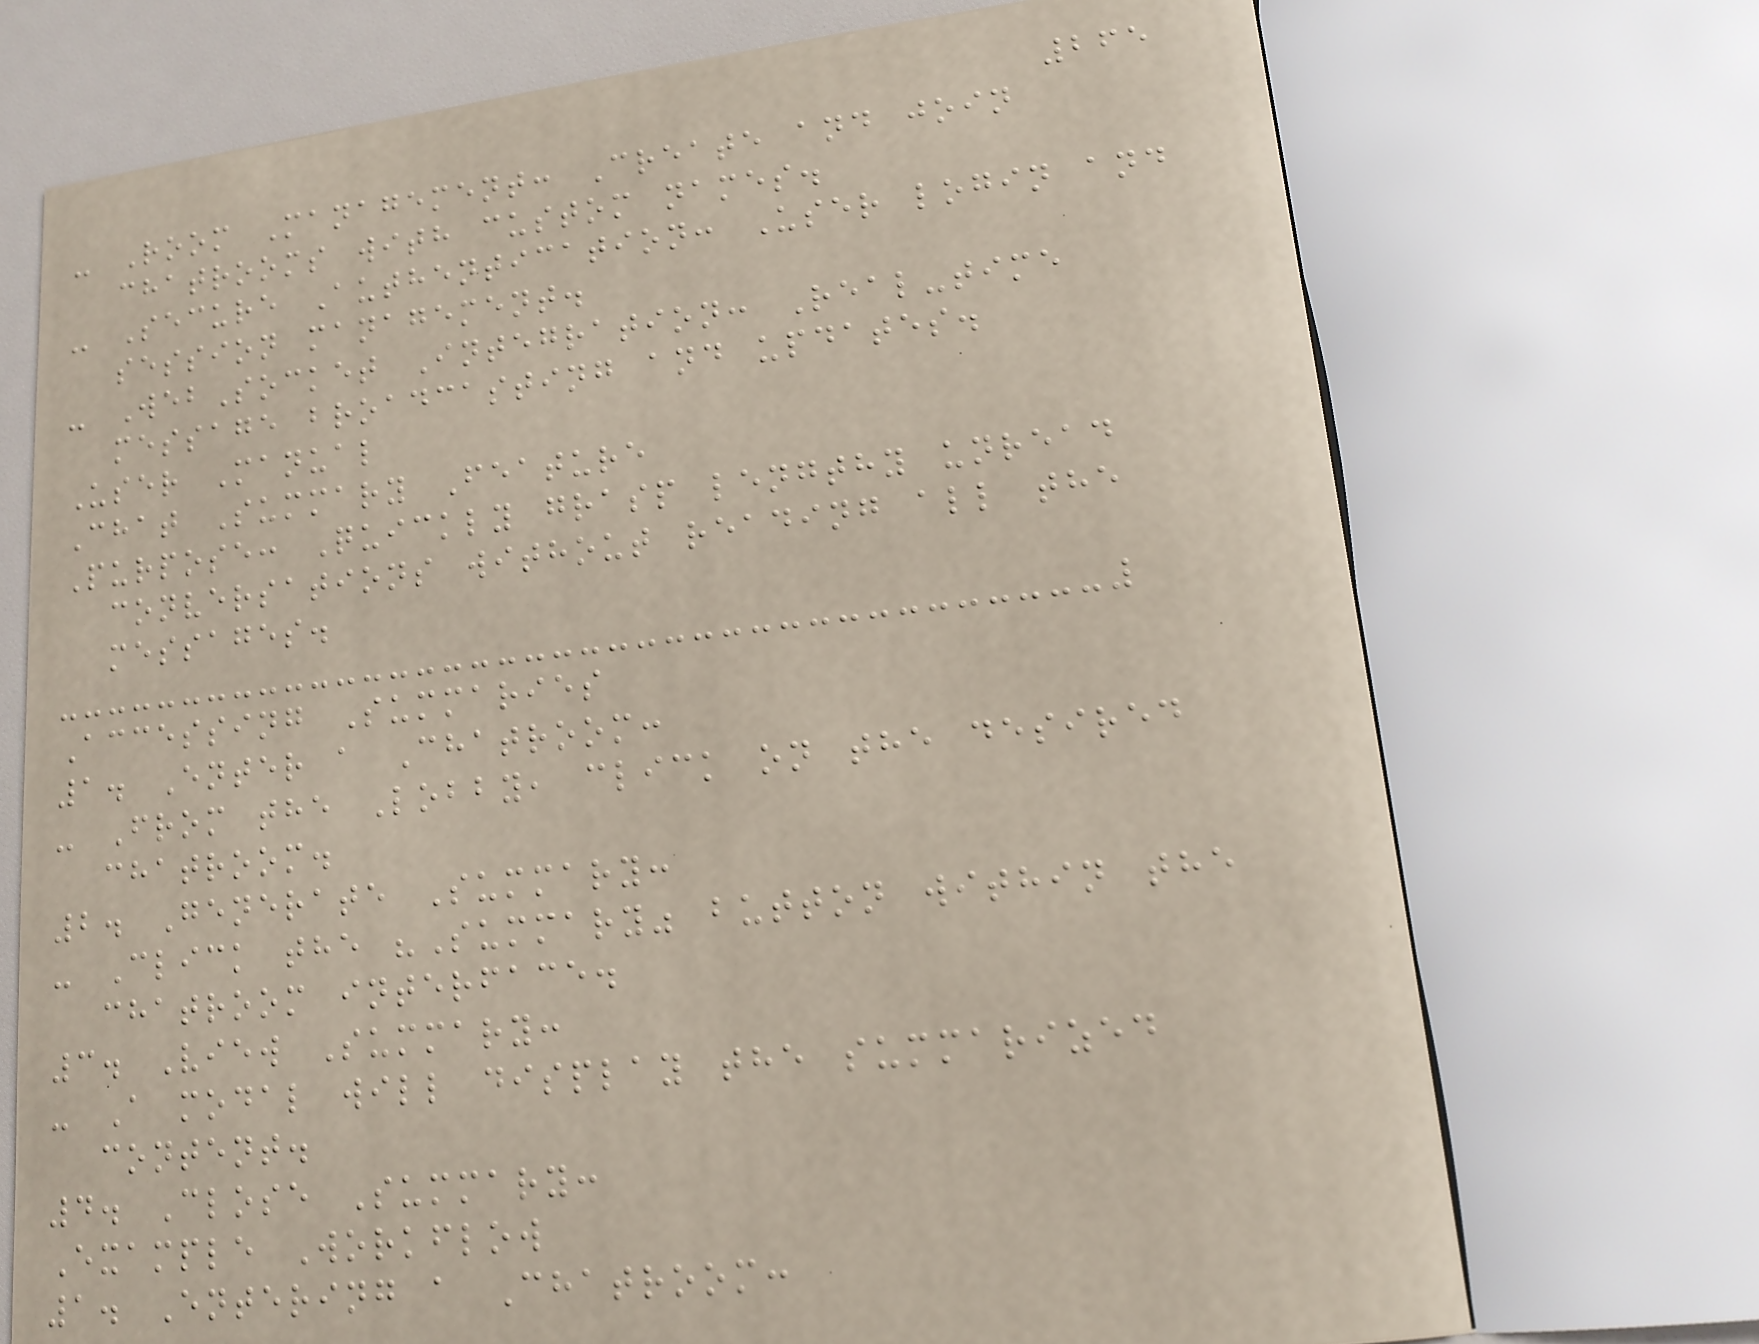265
- Room Management: Create and join
chatrooms with custom names.
- Secure Authentication: User login and
session management.
- WebSocket Integration: Real-time
message broadcasting and updates.
User Manual
Chat Summary Feature
Purpose: Quickly grasp lengthy unread
conversations without reading all the
messages.
Accessing Summaries
1. Enter a Chatroom:
- From the Lobby, click on the desired
chatroom.
2. Generate Summary:
- Click the "Summary" button within the
chatroom interface.
3. View Summary:
- A modal will display the summarized
content.
4. Close Summary:
Example Workflow
1. Entering a Chatroom:
